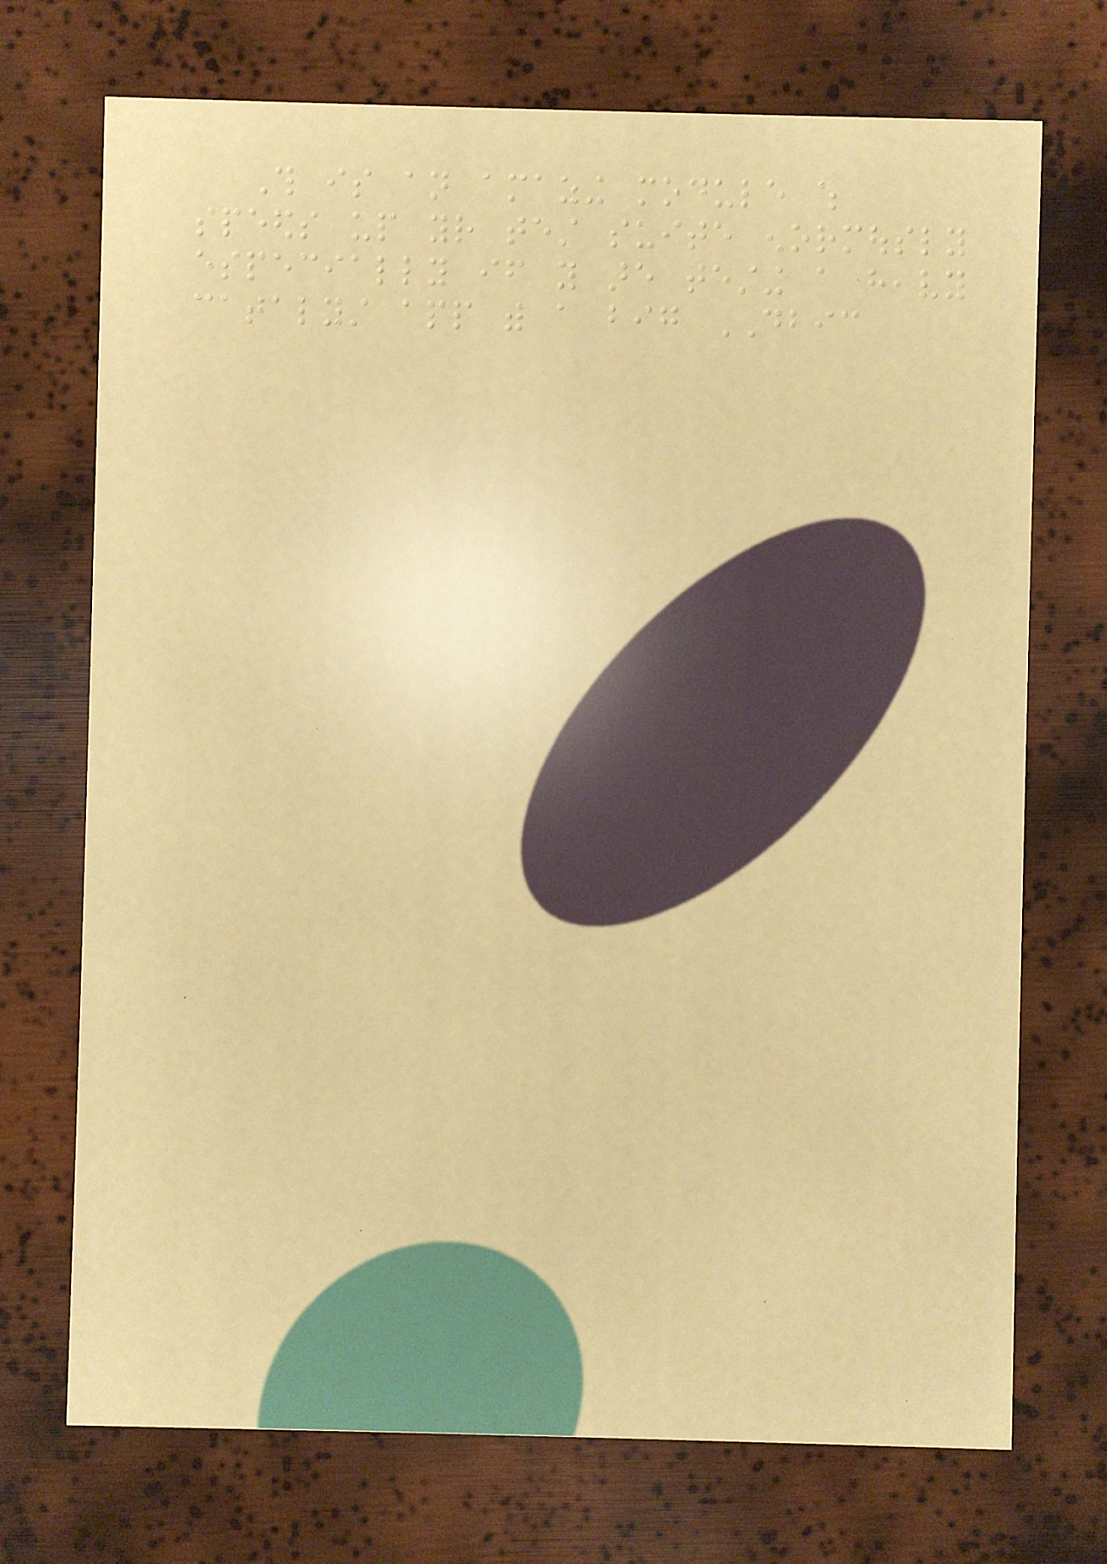This is an amazing module which
speeds up your test suite enormously
especially if you are testing a heavy
catalyst app with a big DBIC
